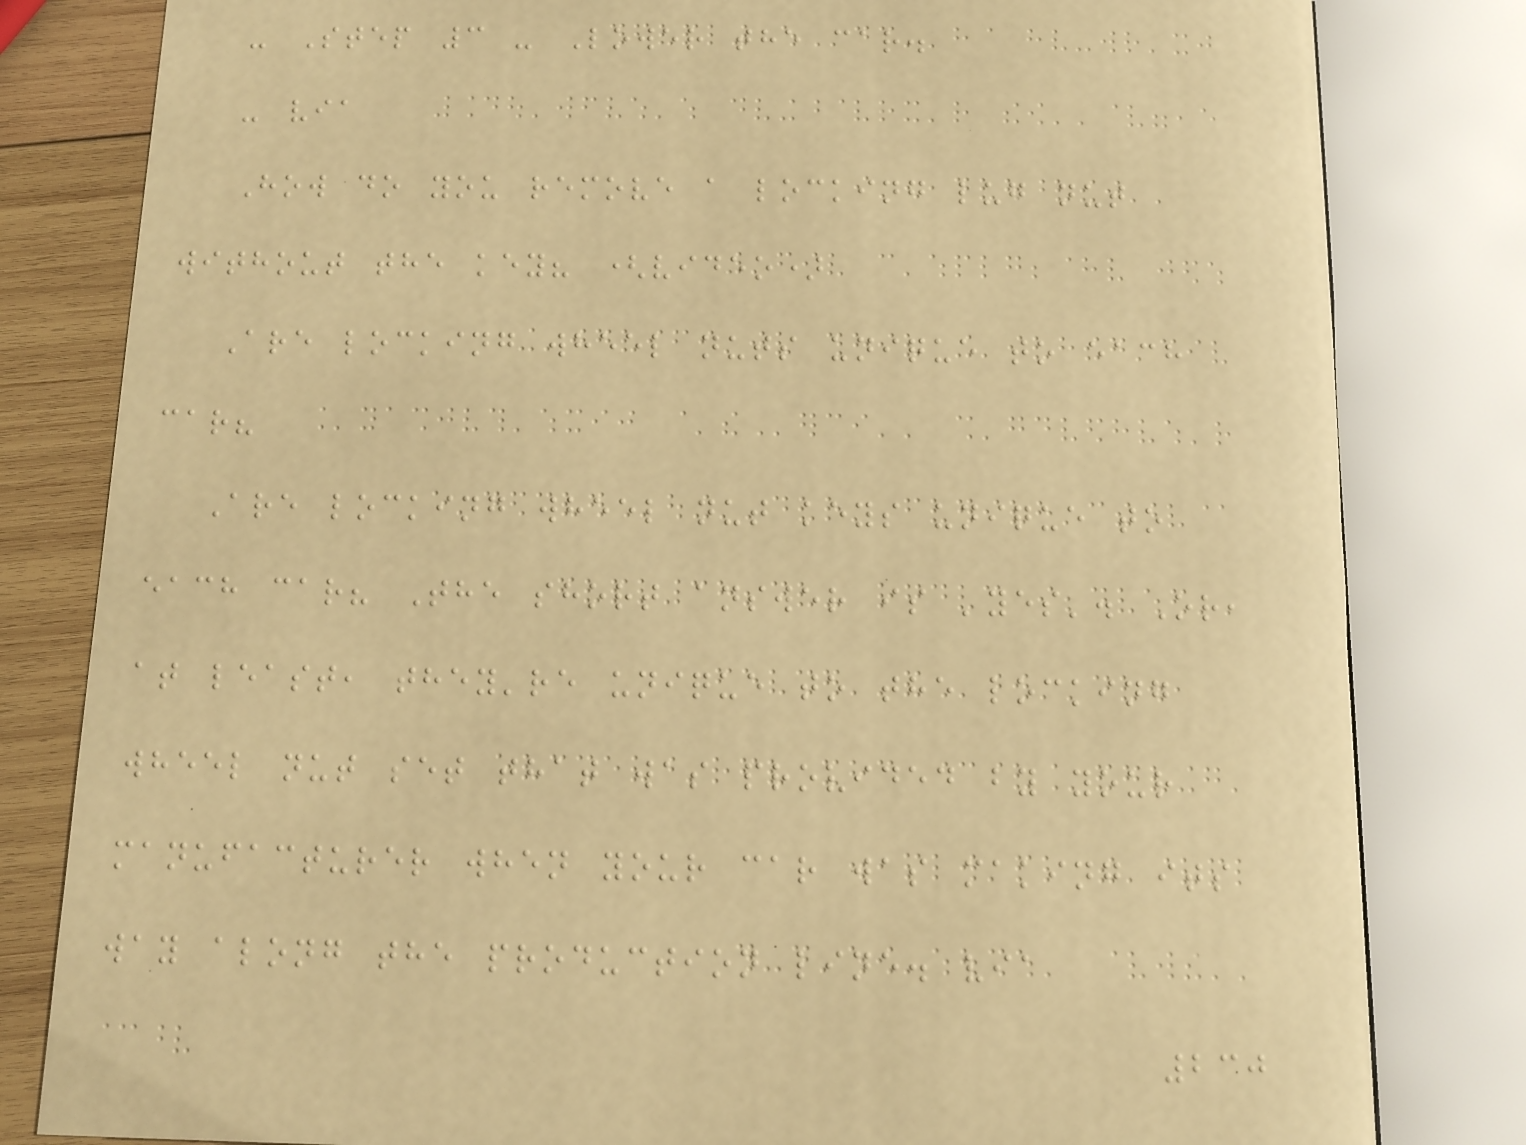- Step 3 - Lower the car.
- via
How do you remove a locking lug nut
without the key? (video)
Are locking wheel nuts unique to each
car?
Are locking wheel nut keys unique to
each car? The short answer is 'yes'. Or,
at least, they're unique to the locking
wheel nut set that was provided by your
manufacturer when your car was making its
way along the production line. via
230
